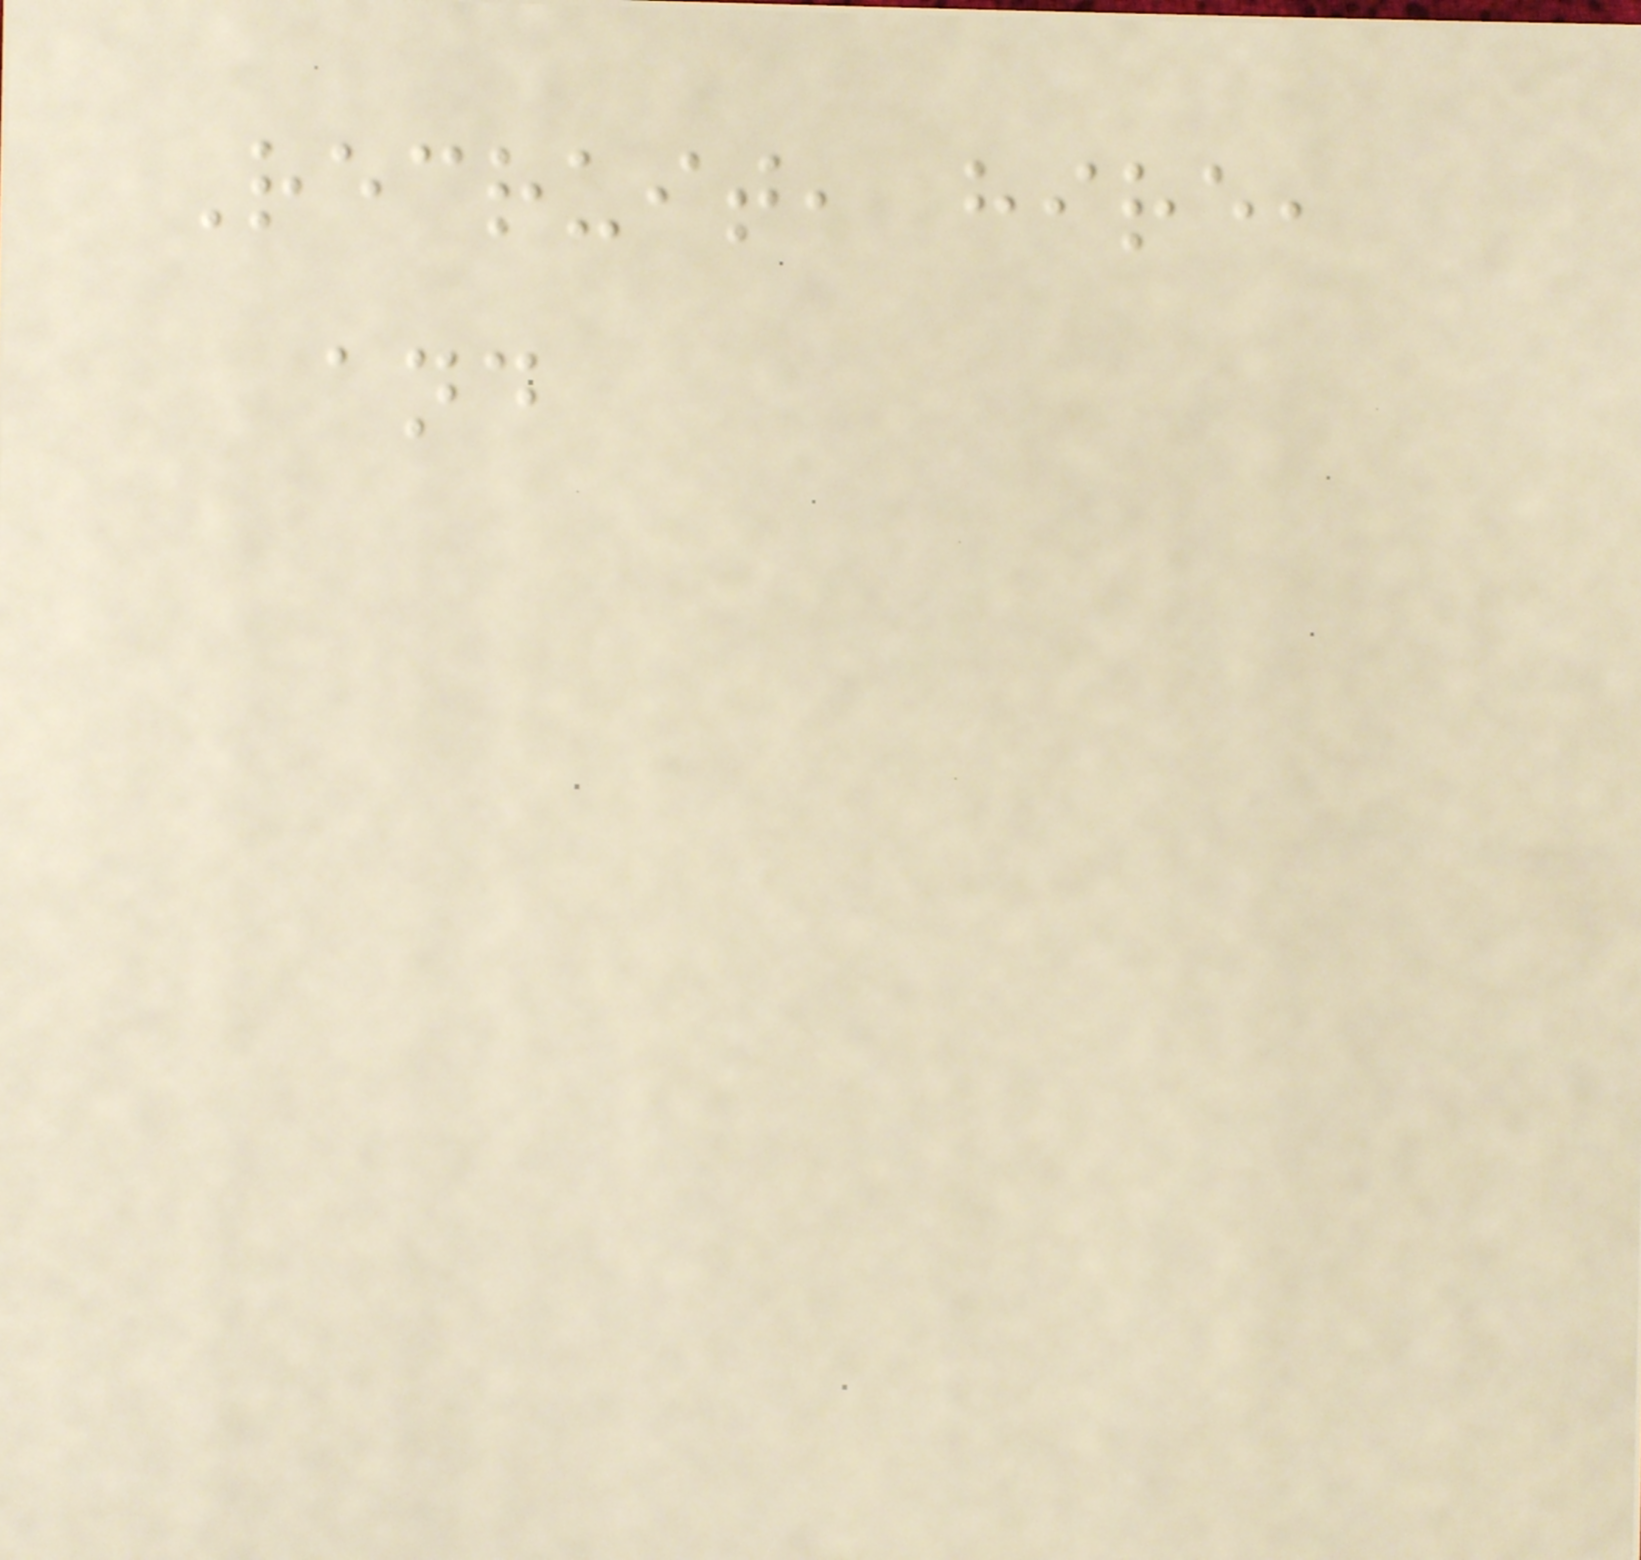Recruit, hire,
and
